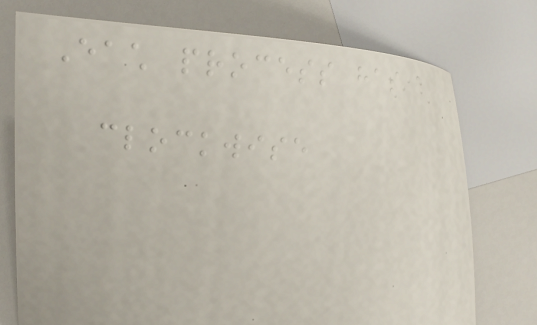Each process has a
clockwise
